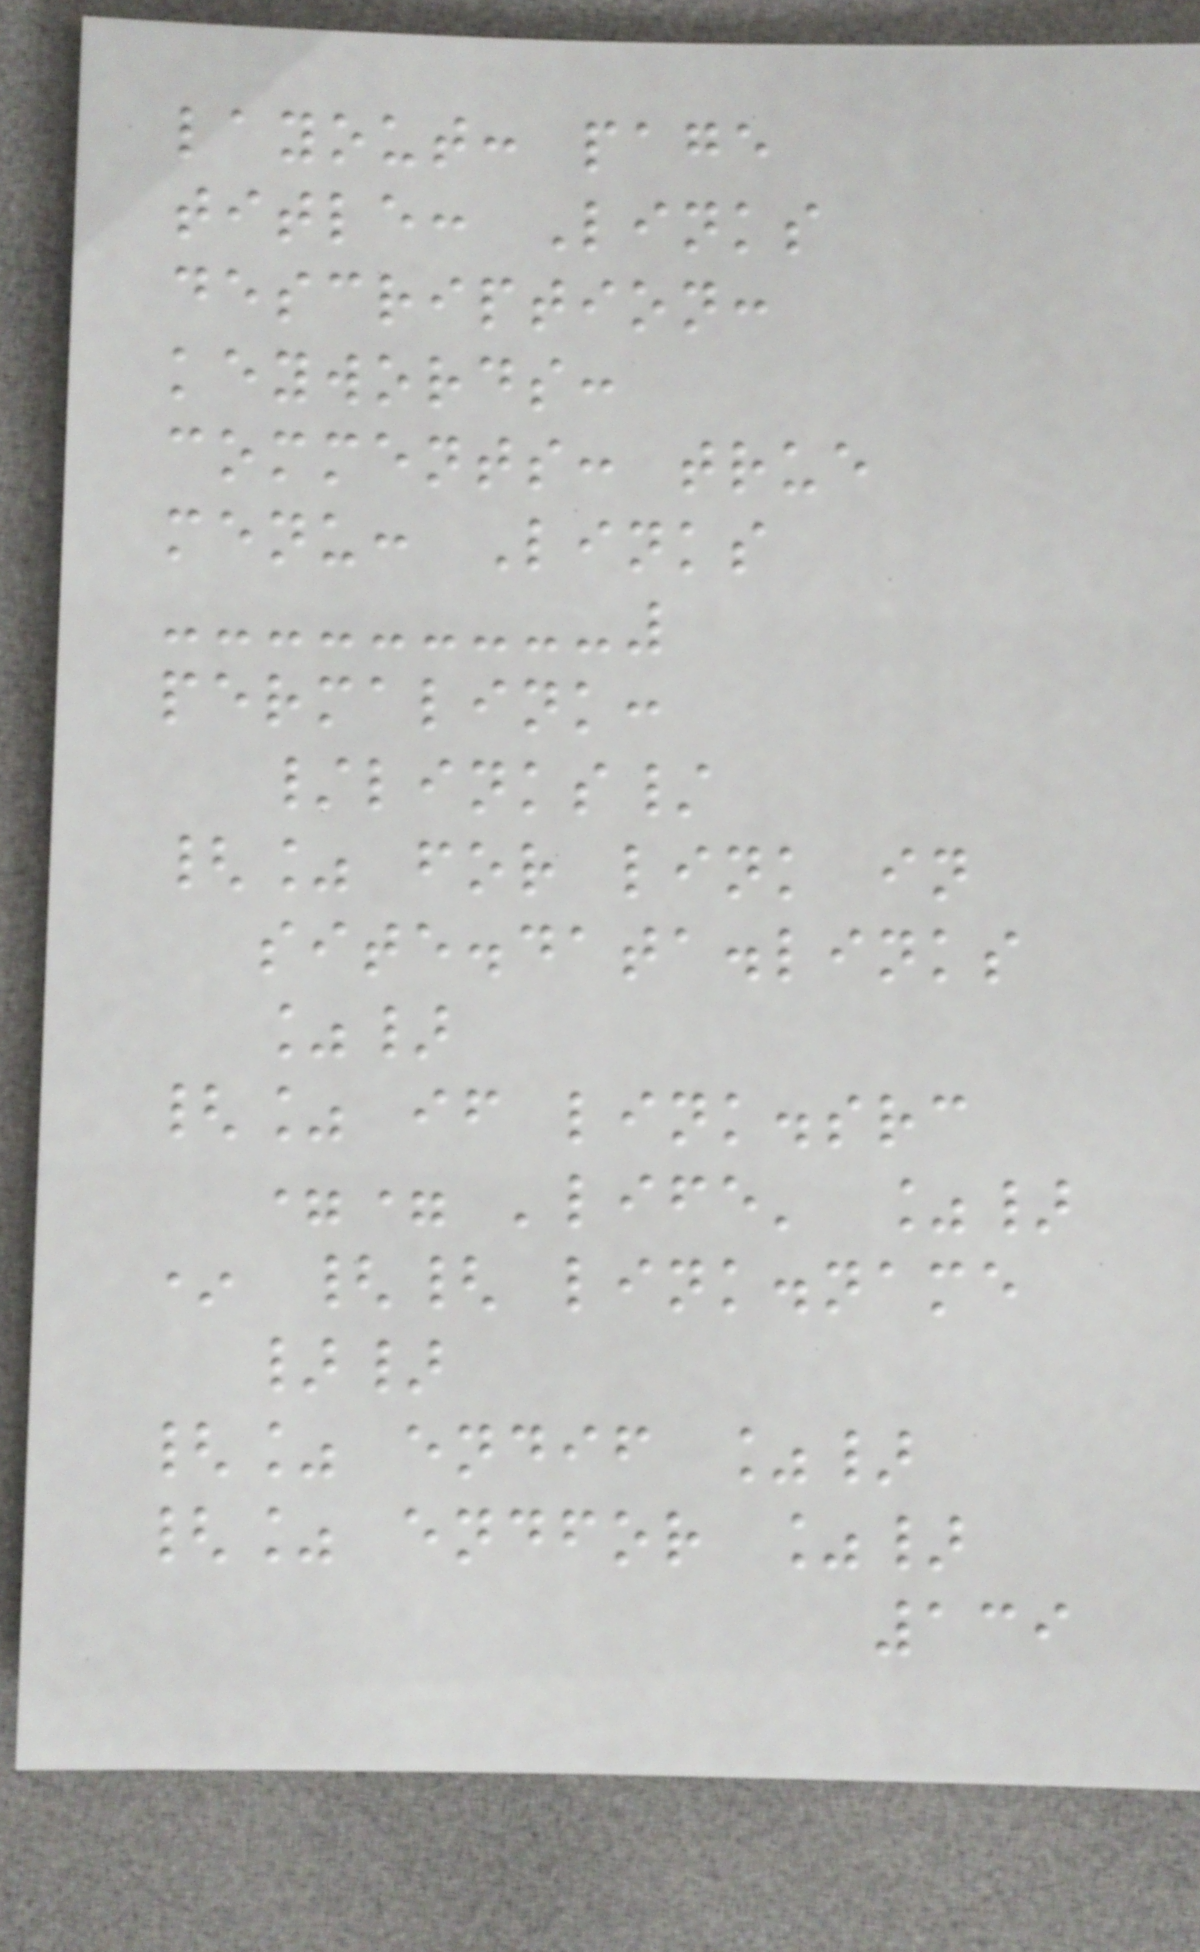layout: page
title: Links
description:
keywords:
comments: true
menu: Links
permalink:
/links/
{% for link in
site.data.links
%}
{% if link.src
== 'life' %}
* {{ link.name
}}
{% endif %}
{% endfor %}
139
